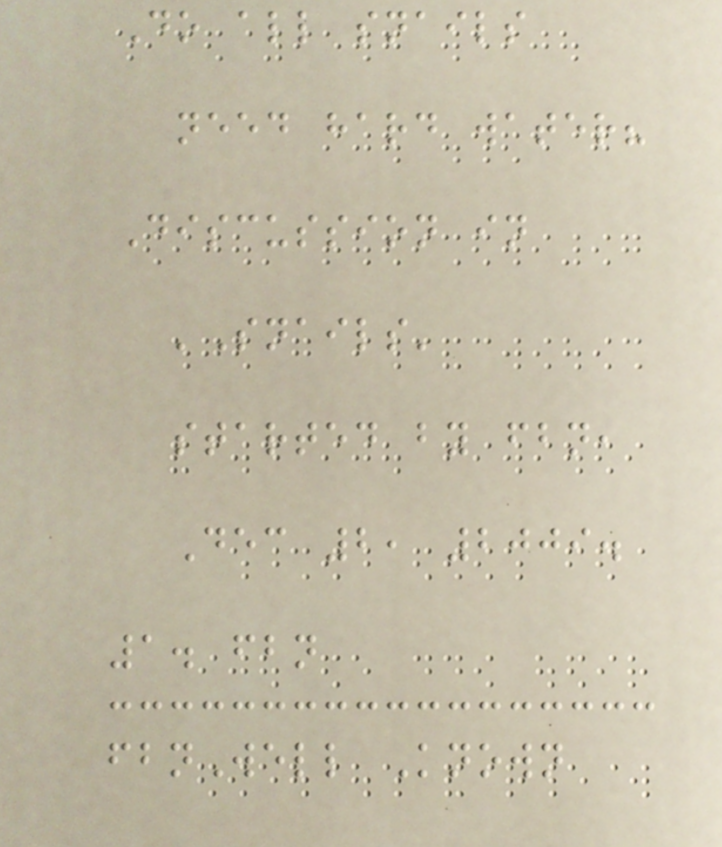Do all snails
need hard water?
Discussion in
'Snails'
started by fbn,
Dec 2, 2009.
1. fbn
fbnWell Known
